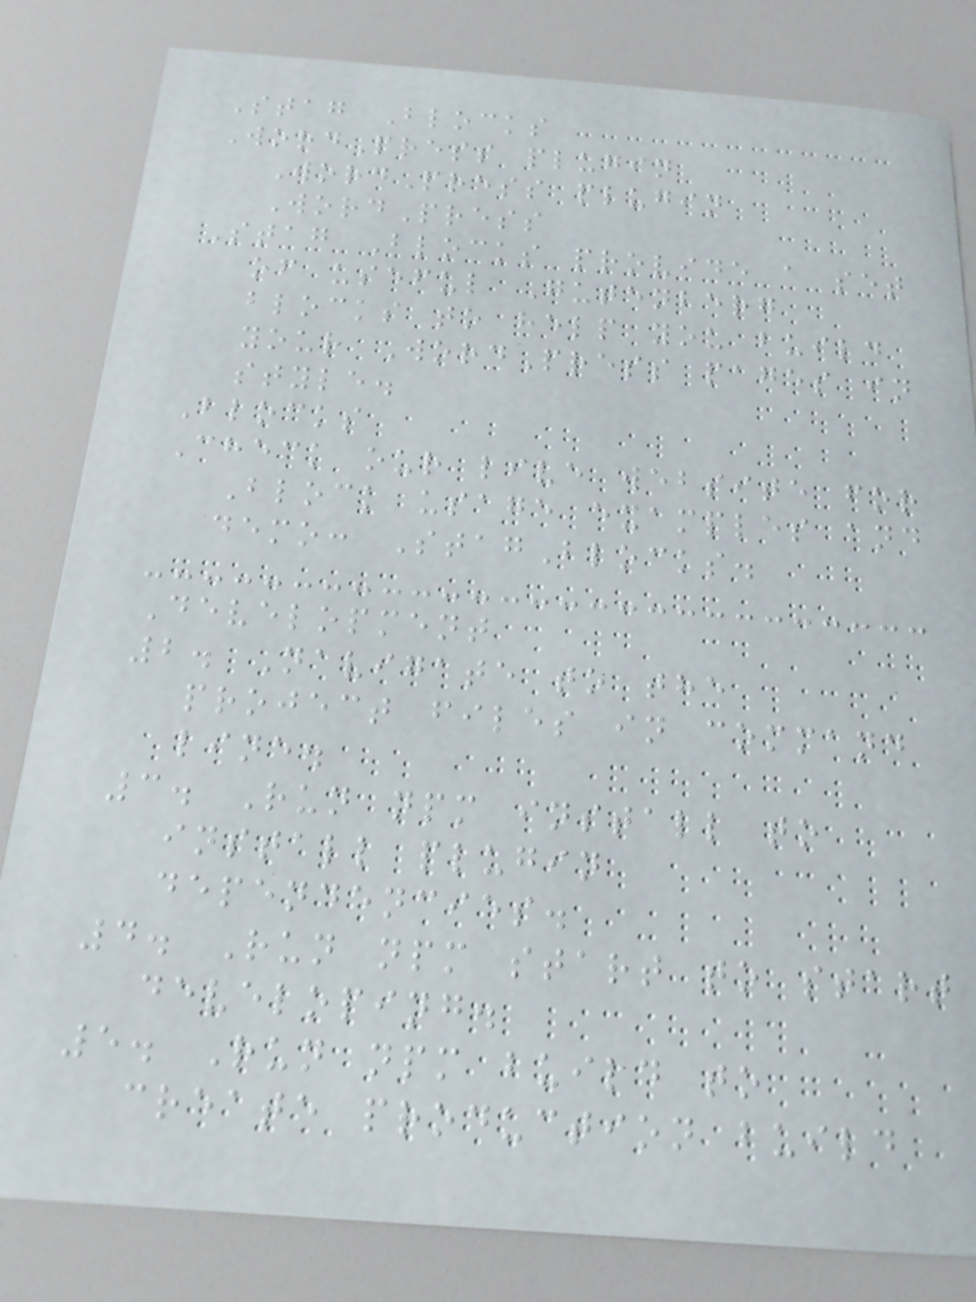Stag Blocks
WordPress plugin
WordPress plugin
WordPress
Stag Blocks provide a set
of useful Gutenberg
blocks to help you build
your WordPress pages in
style.
Blocks
Check our live website for
Block usage examples and
demo: StagBlocks.
Development
2. Navigate to the
project files in command
line.
3. Run npm install to
install plugin
dependencies.
4. Run npm start to start
developing.
5. Run npm build to
create production build
